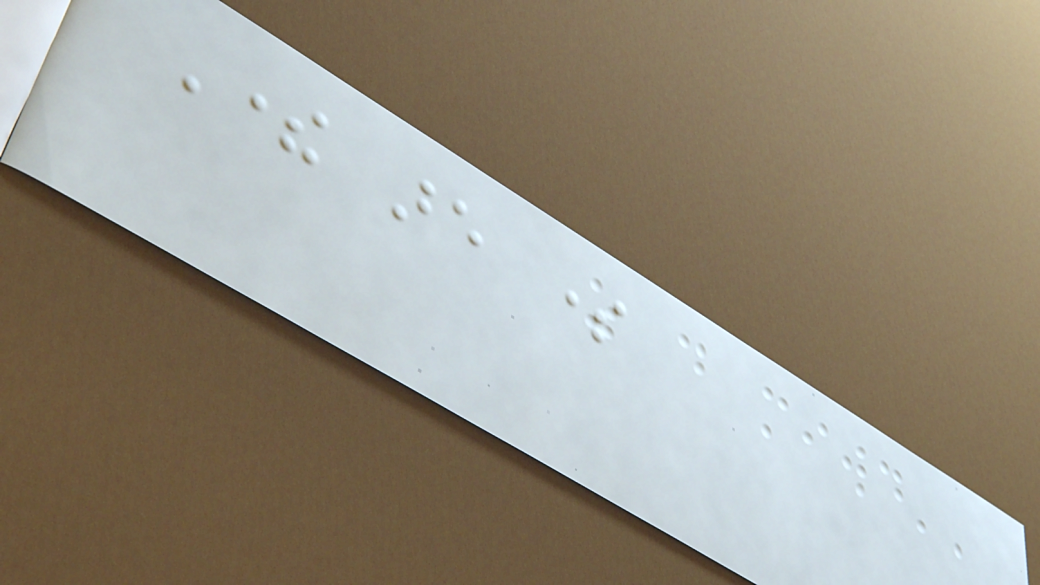There are some
